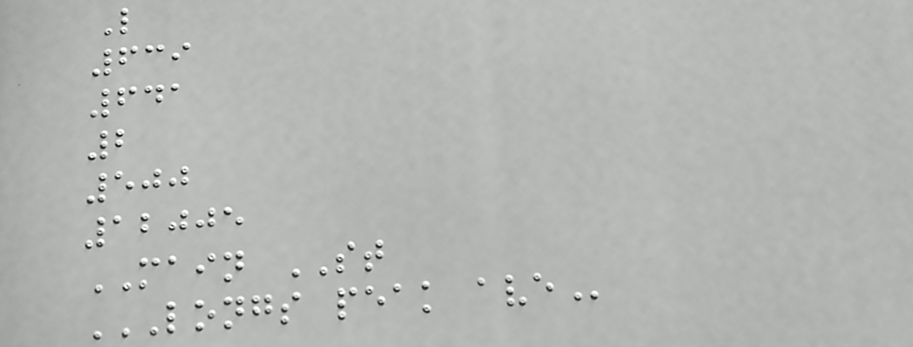L
639
641
2
500
12005
MAIN ST
LONGS PEAK AVE
